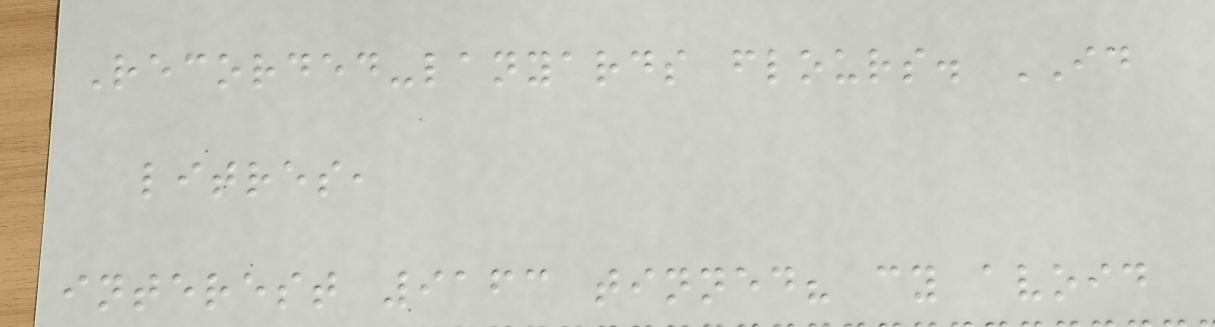Recorded-lanyards flours. ID
litres,
interest 9163 tinned? cy avoid
